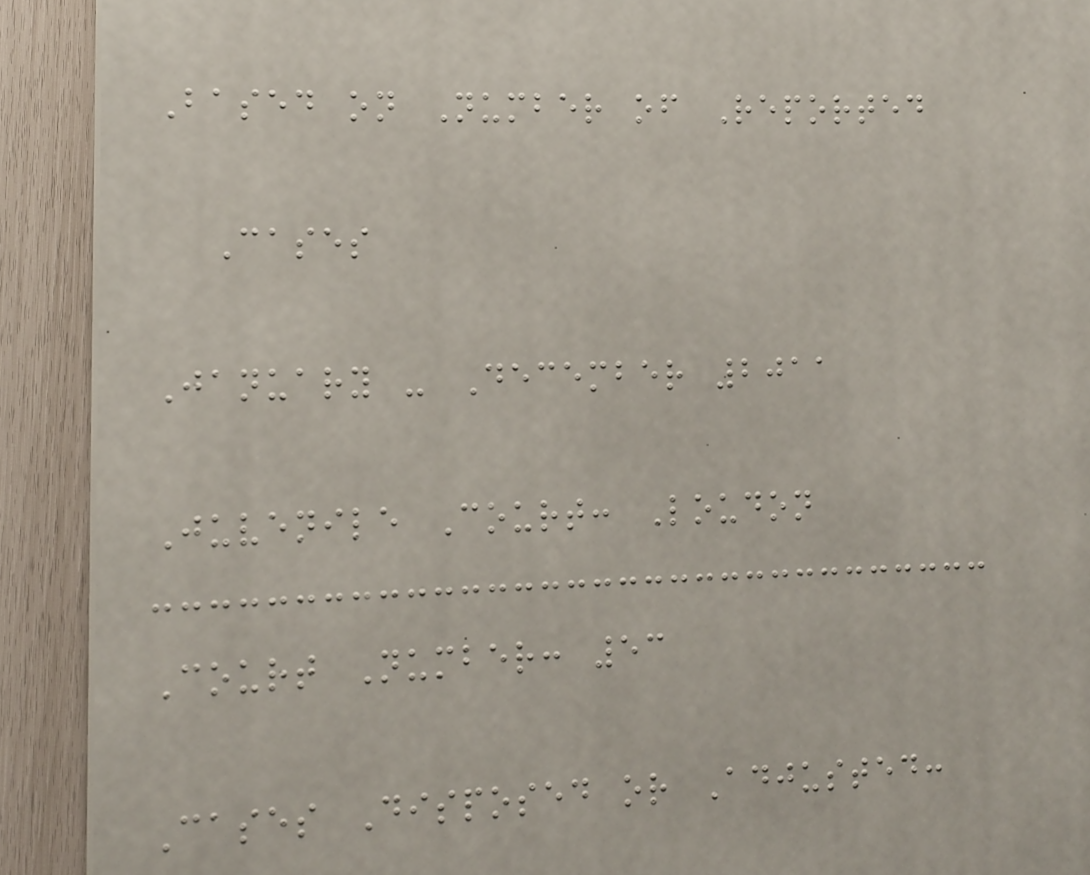Based on Number of Reported
Cases
January - December 2011
Juvenile Court: Loudon
Court Number: 53
Cases Disposed or Adjusted:
